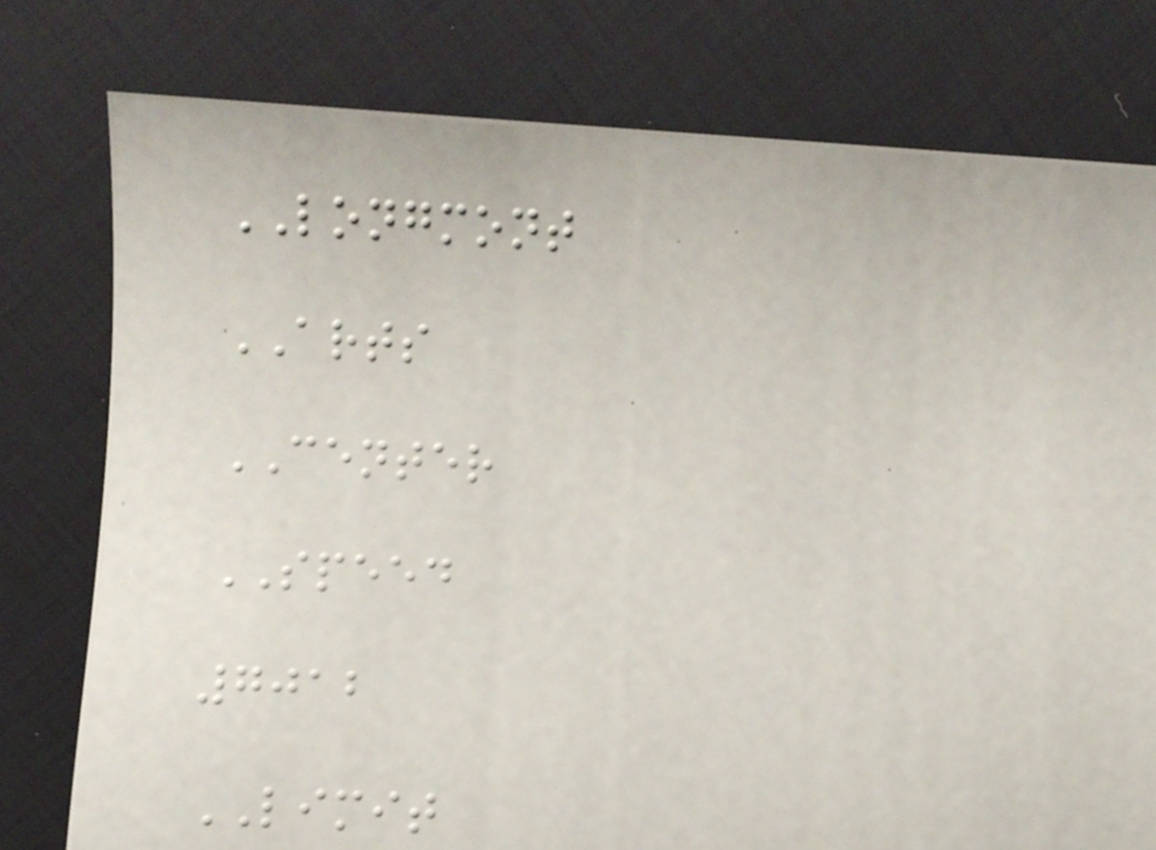LONGMONT
ARTS
CENTER
SPEED
7012
LIMIT
